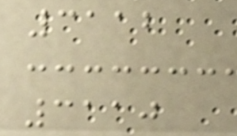3112
3110
